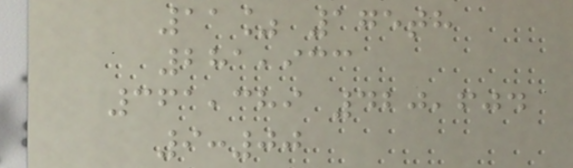11% 175th
281,933
361,389 420,604
9:00
